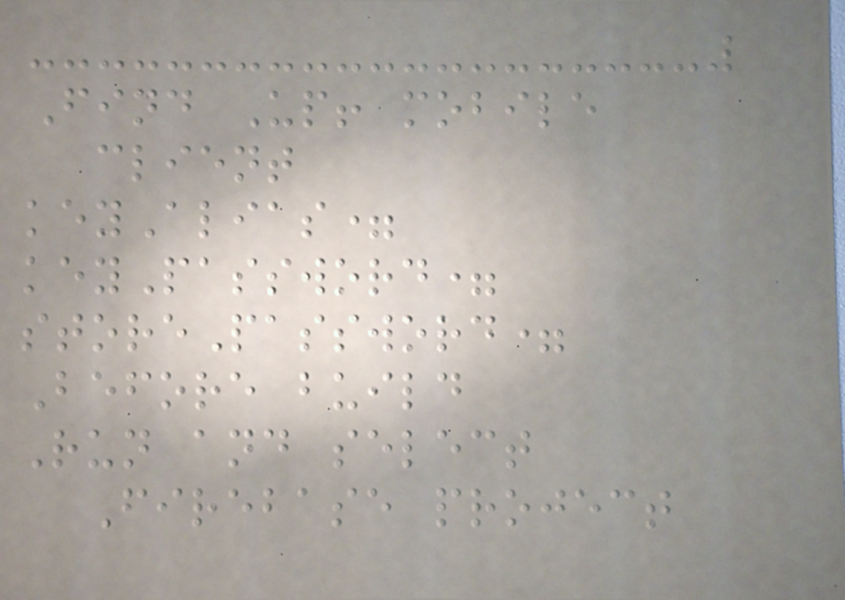Find Up! mobile
client
keyAlias=
keyPassword=
storePassword=
Before build
Run and select
Firebase project
